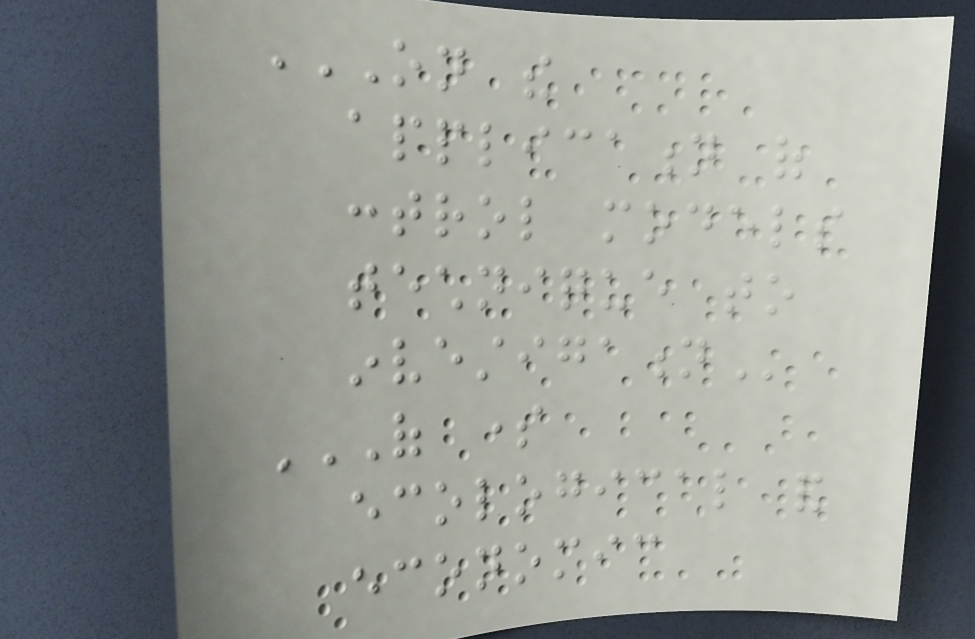ON THE
APPLICATION OF
CONTROL MODELS
TECHNIQUE TO
INVESTIGATION
OF SOME
ECOLOGICAL AND
ECONOMIC
